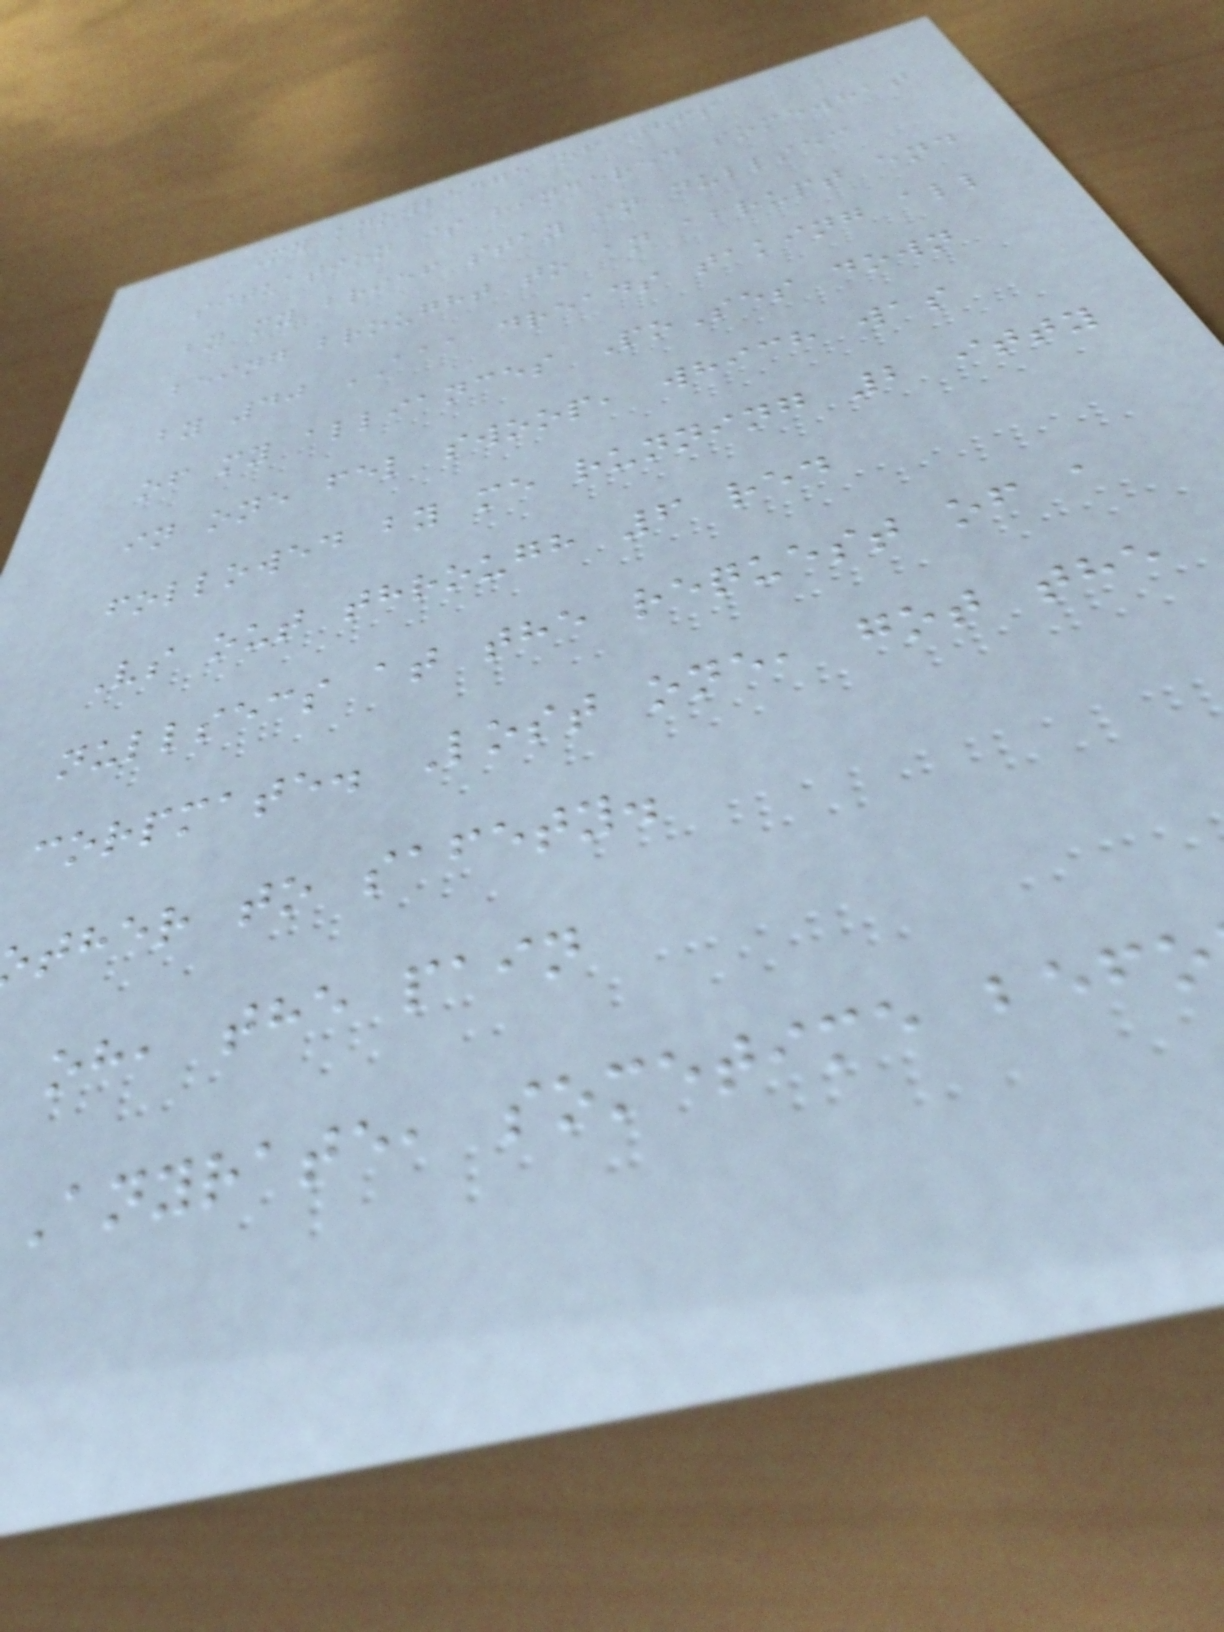My knowledge of this
situation is hindered somewhat
by my brief stay in nullsec
being brought to an abrupt end
by 40 AAA dreads taking all
of my alliances PoSes down
in one fel swoop, which was
followed by me running 2 itty
Vs out through 6 red
nullsecs at the request of a
corpmate. Lost one, got the
ther to safety.
oh, the pain
Anyrate, sometime befo
